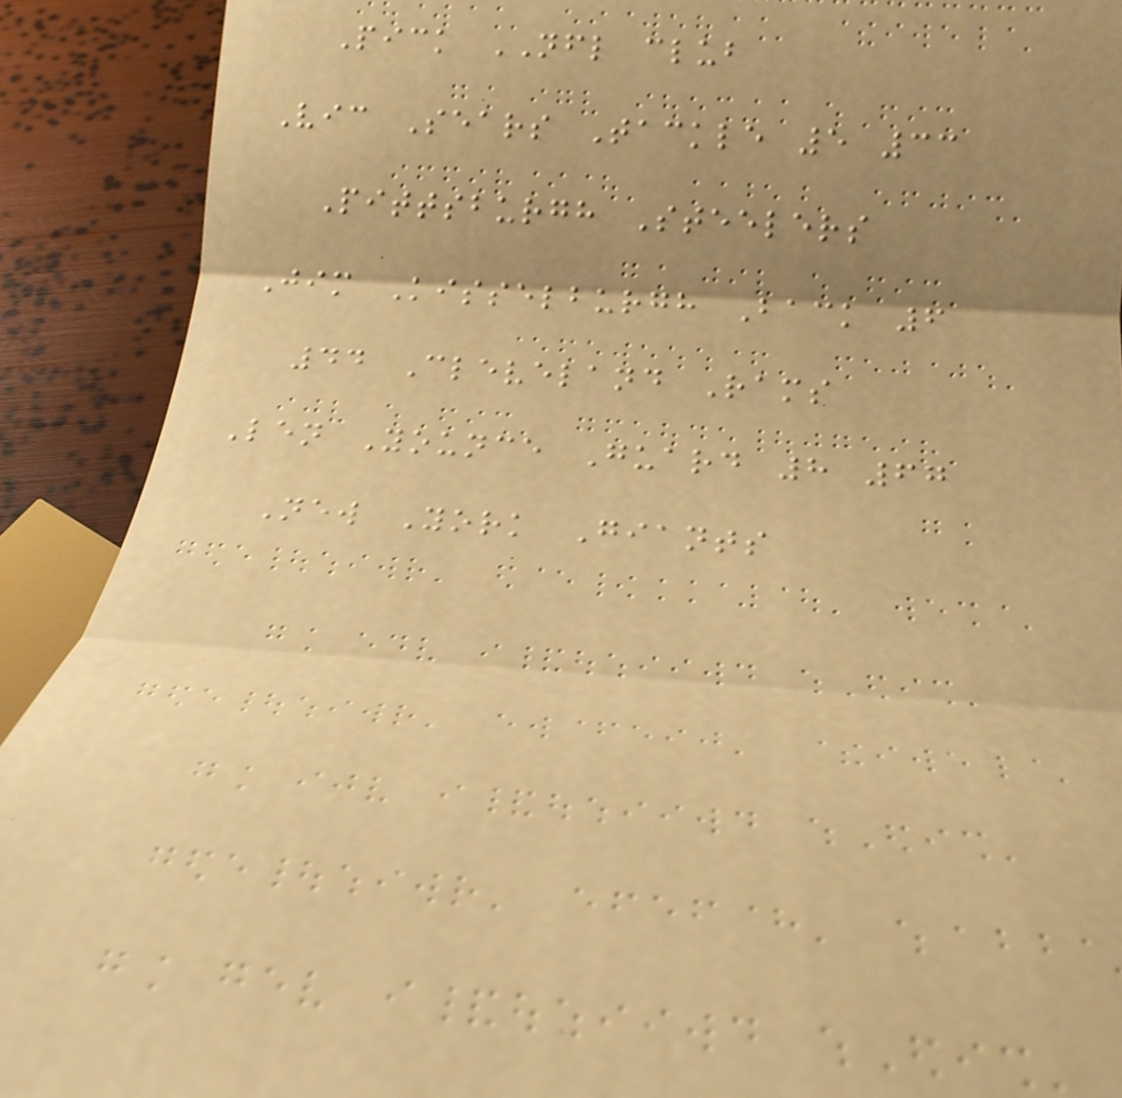Pick NFL club
Vic Sears Tackle 5 33
Pittsburgh Steelers
Jim Kisselburgh Back 6
44 Cleveland Rams
Len Younce Guard 8 67
New York Giants
